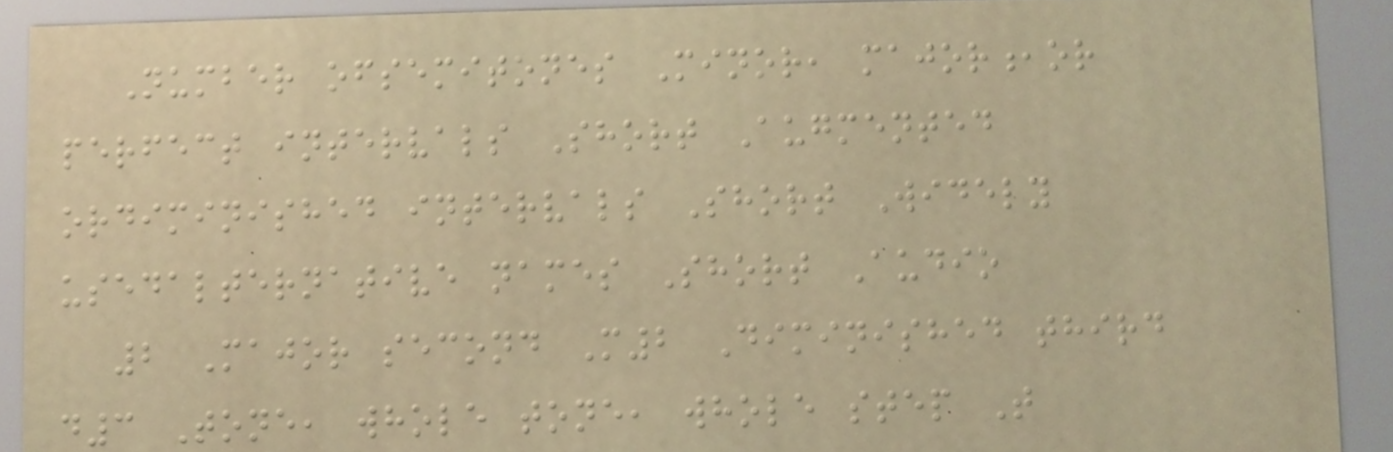Number ofsemitones Minor, major,or
perfect intervals Short Augmented
ordiminished intervals Short Widely
usedalternative names Short Audio
2 Major second M2 Diminished third
d3 Tone, whole tone, whole step T
